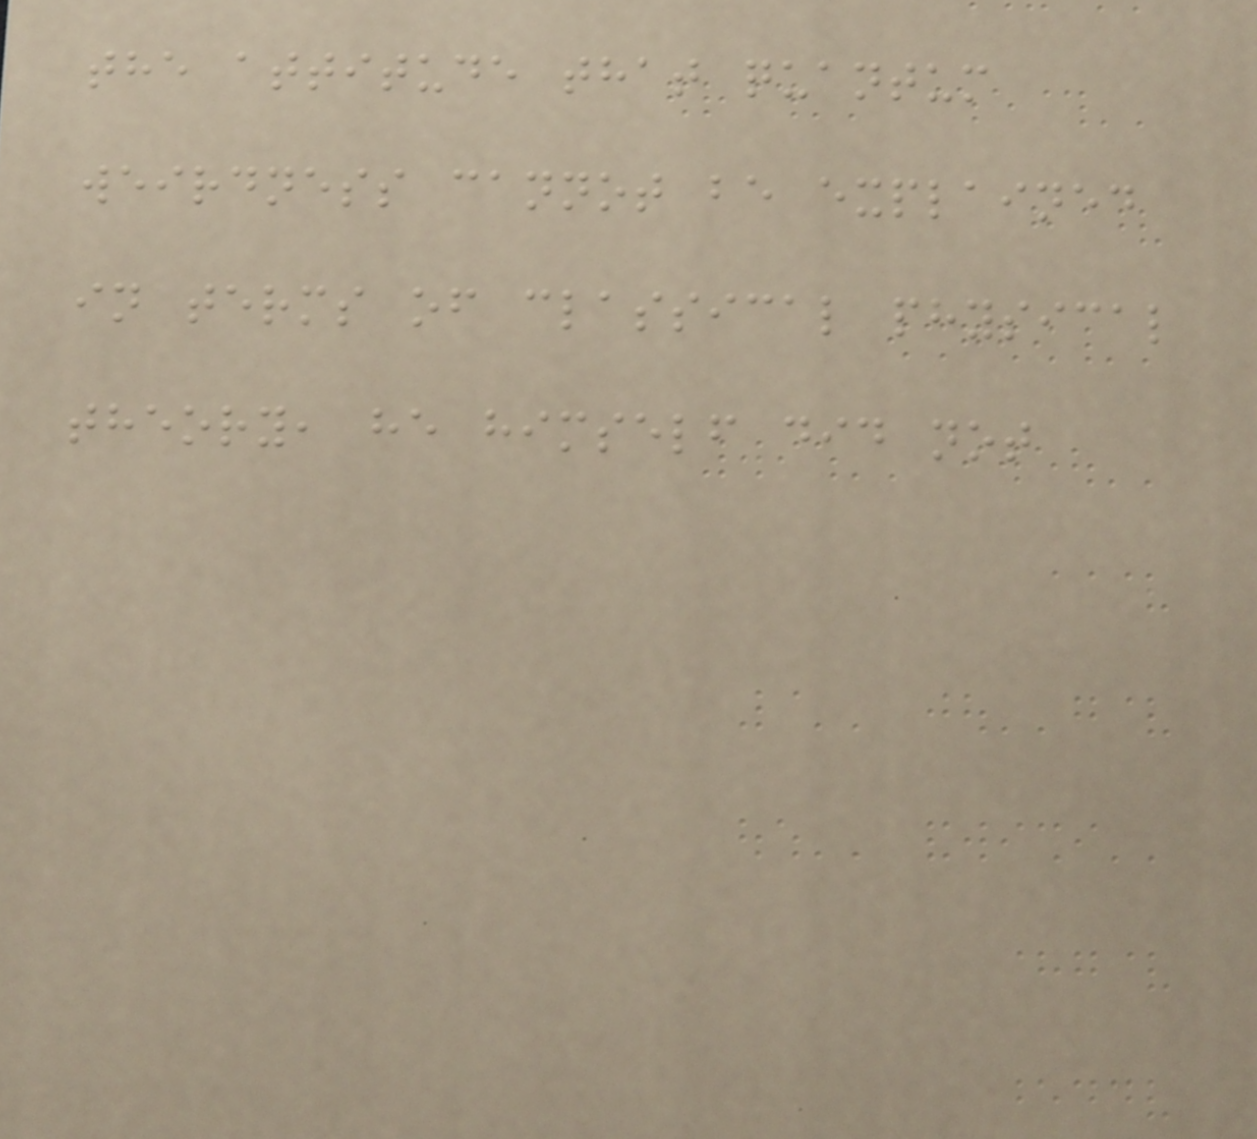the attitude that quantum
weirdness cannot be explained
in terms of classical physical
theory, he himself did not
